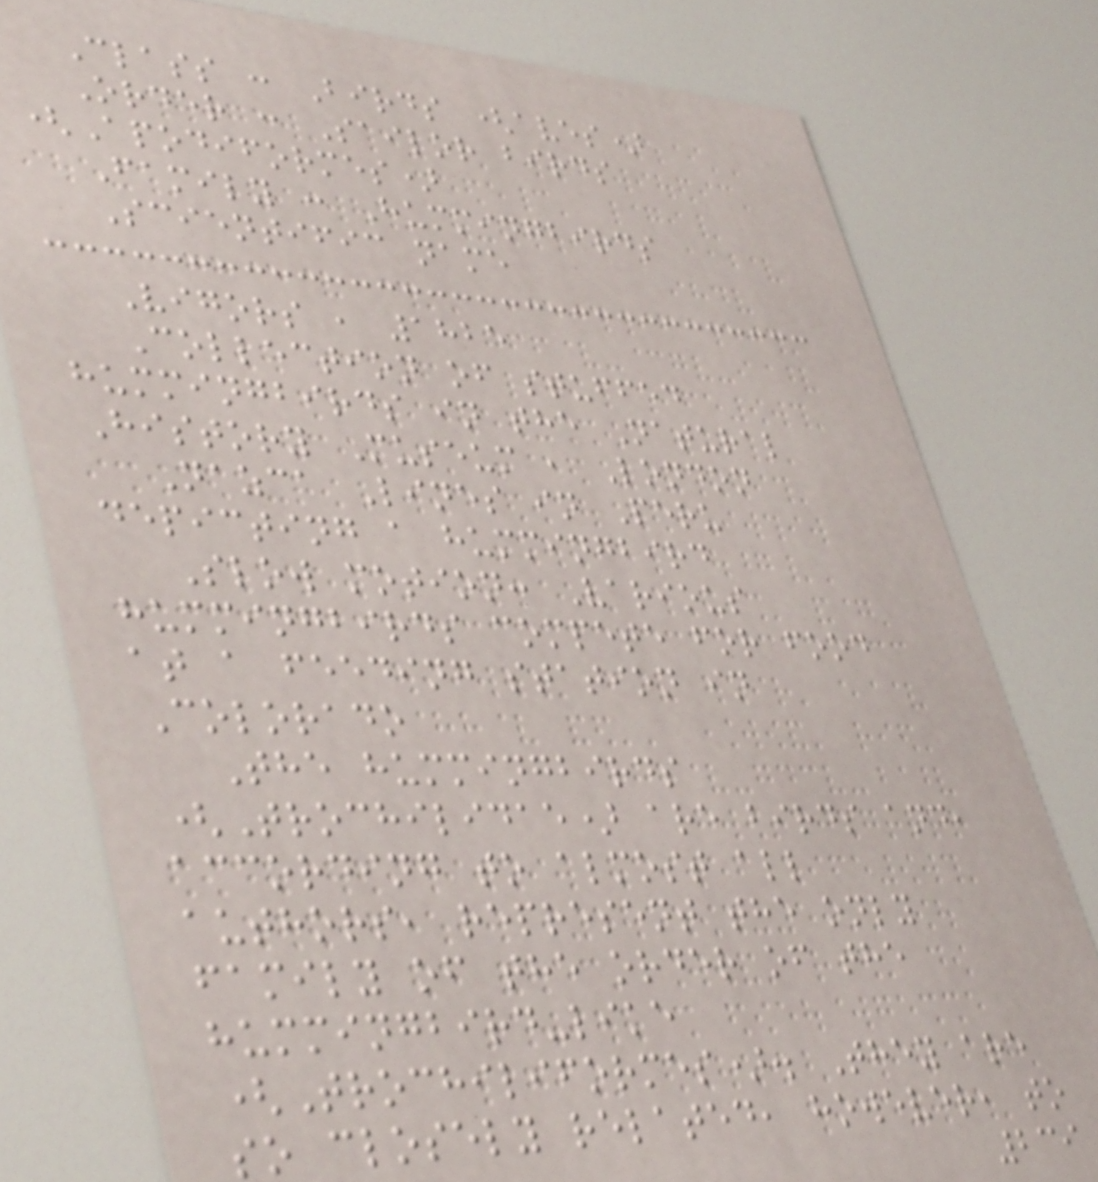Class : Birds (aves)
Order : Sailor birds
(Apodiformes)
Family : Hummingbirds
Scientific name
Vigors , 1825
Collection of stuffed
hummingbirds in the Natural
History Museum , London
Nazca Lines in Peru
depicting a hummingbird
Slow motion: Various
hummingbirds compete for food
at a feeding station in
Colorado
The hummingbirds
(Trochilidae) are birds and,
according to almost all
authors, represent the only
family of the order of the
hummingbird-like
(Trochiliformes). They are
so closely related, however, to
239
